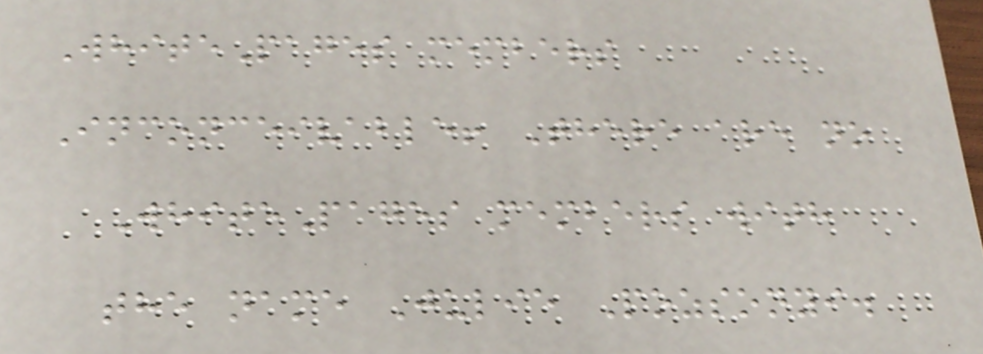WhitePages members
Inconceivable! There are no
WhitePages members with
the name Julie Pozsonyi.
